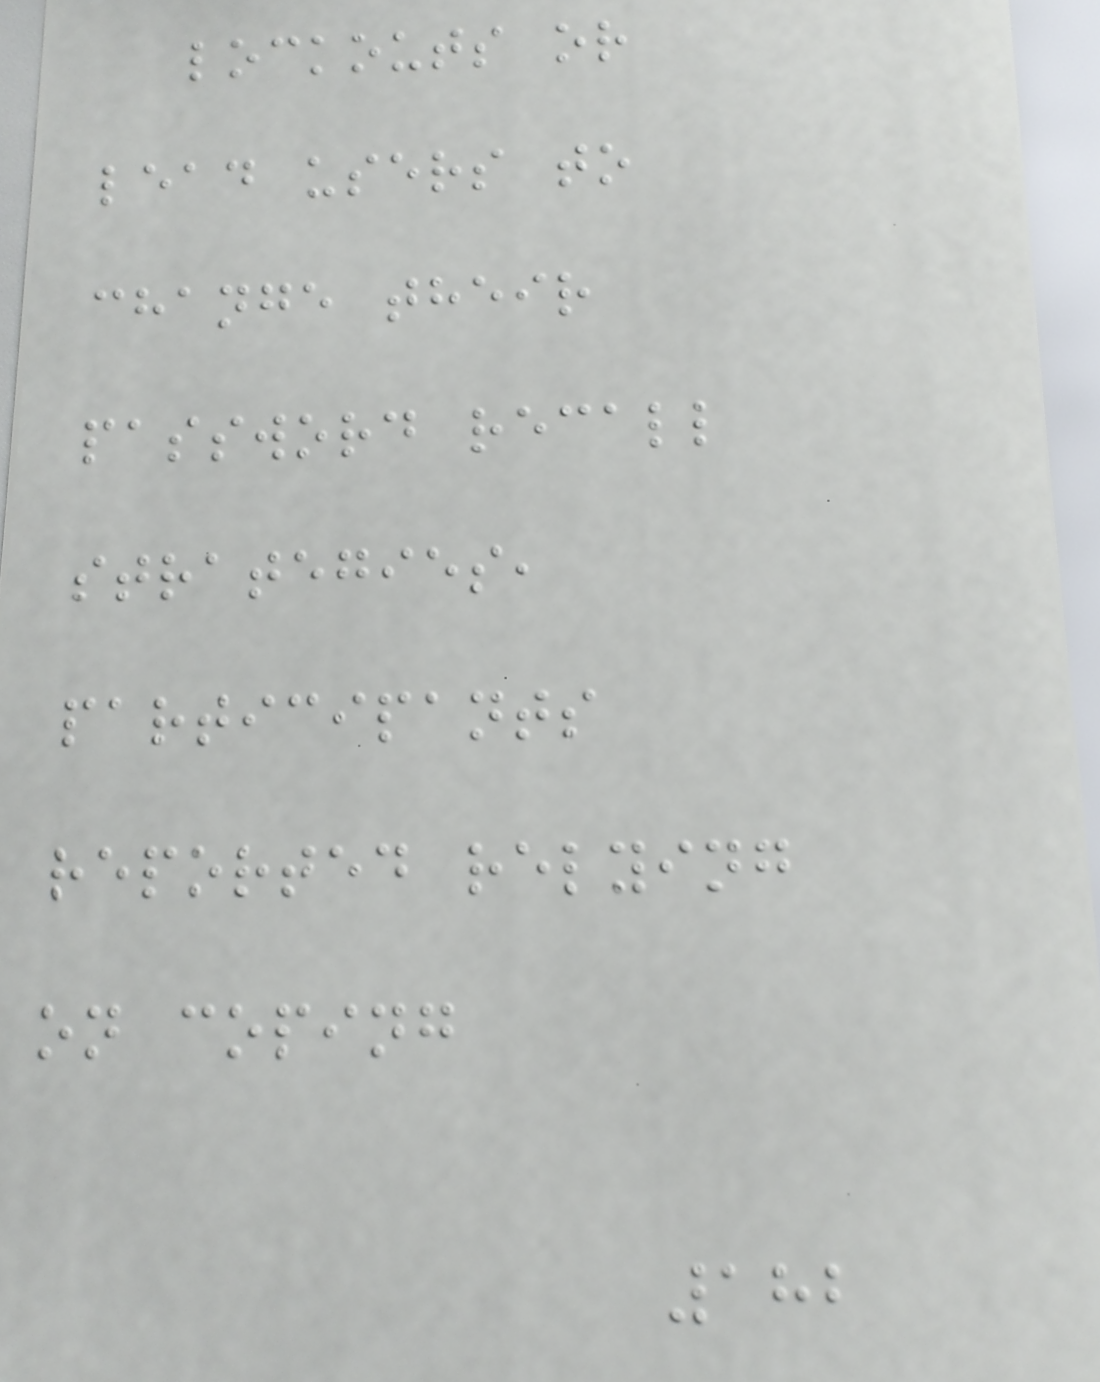lockouts or
lead users to
change their
password recall
strategies,
participants
reported relying
on coping
182
